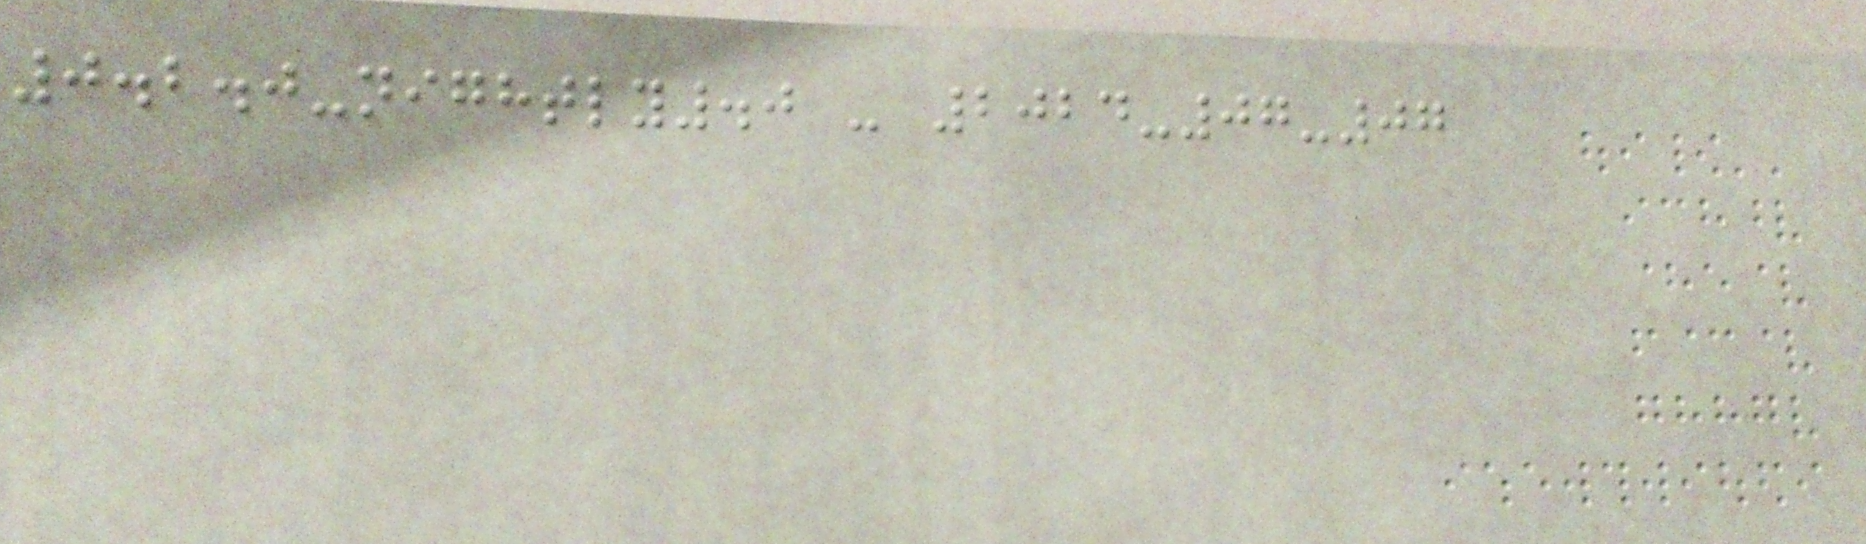0.2.0-nightly.0 - 2024-07-07
